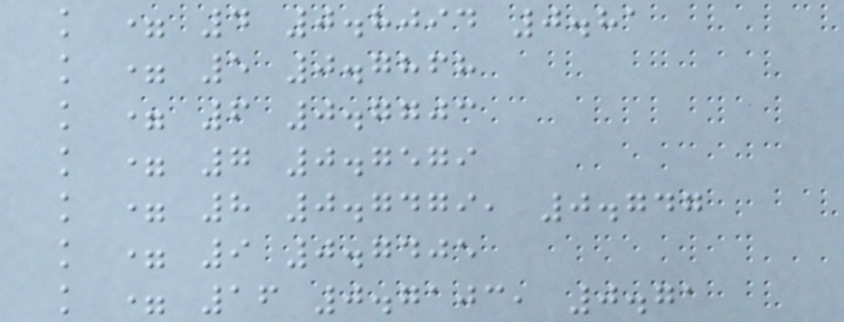k = 4 0.8094 0.81
k = 5 0.7868
k = 6 0.7703
k = 7 0.7579
k = 8 0.7479, 0.747
k = 9 0.7405
k = 16 0.7103, 0.71
